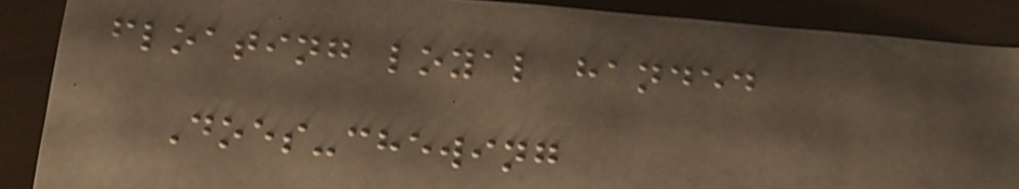floating loyal handed
Does-chewing
